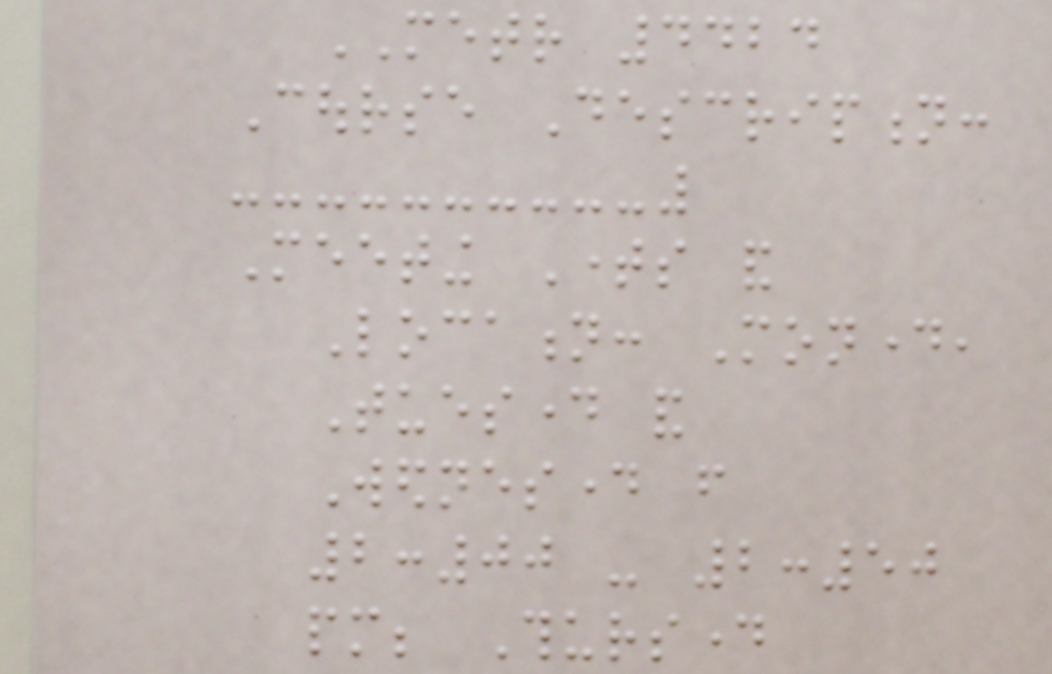METR 4424
Course Description:
Meeting Times and
Location: Monday,
Tuesday and
Wednesday from
2:00 - 2:50
pm; Thursday
